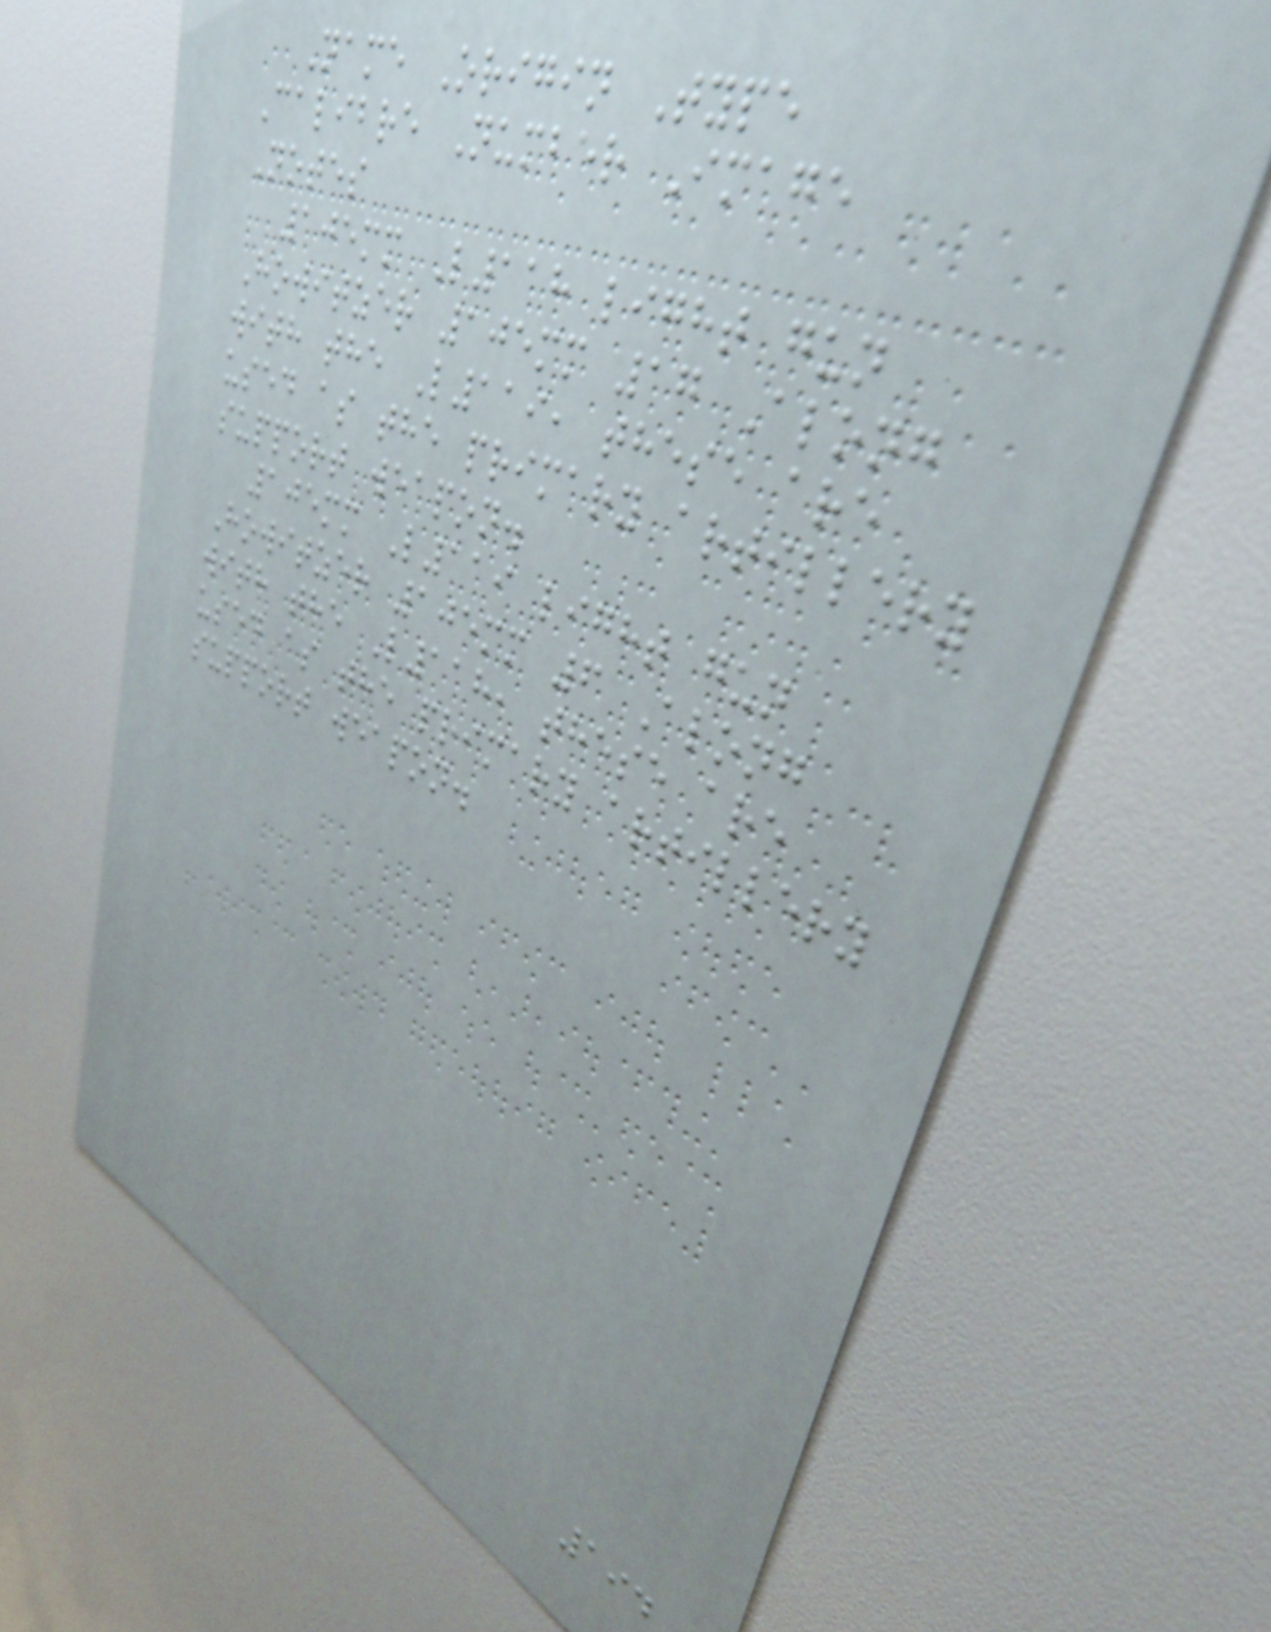Name Origin Type
Calibre Number Image
Notes
105mm L118 light gun
Howitzer 105mm 17 Along
with the L119, these are
used as the primary artillery
support weapon.
105mm L119 light gun
Howitzer 105mm 6 Along
with the L118, these are
used as the primary artillery
support weapon.
194
